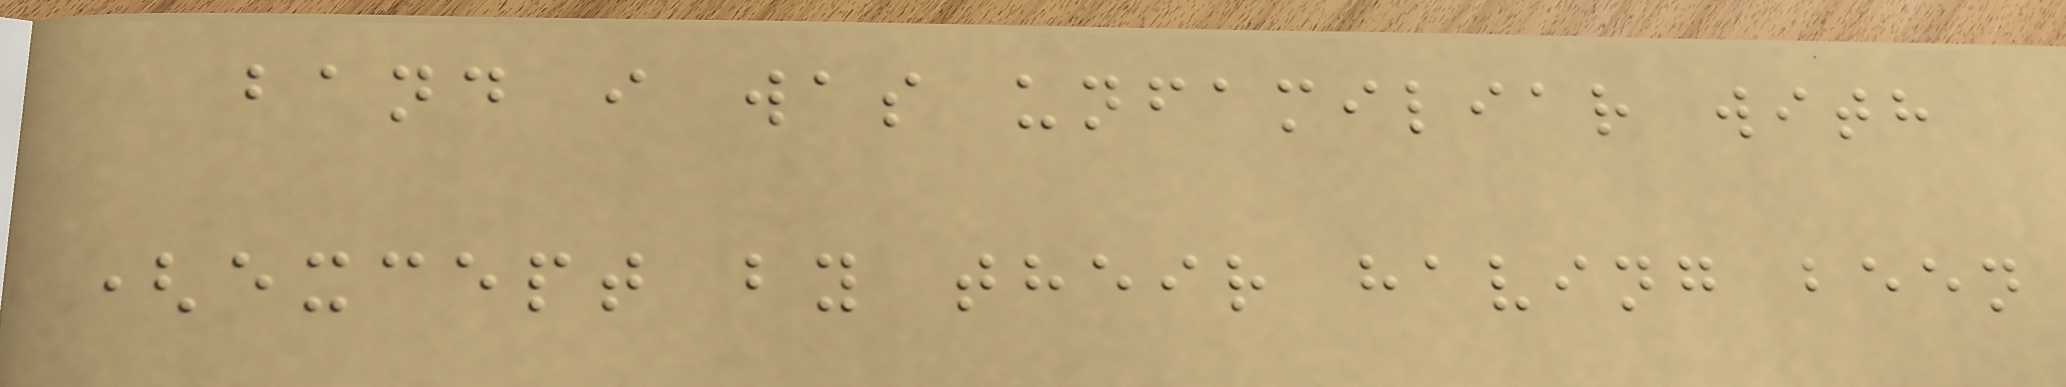band i was unfamiliar with
(except by their having been
